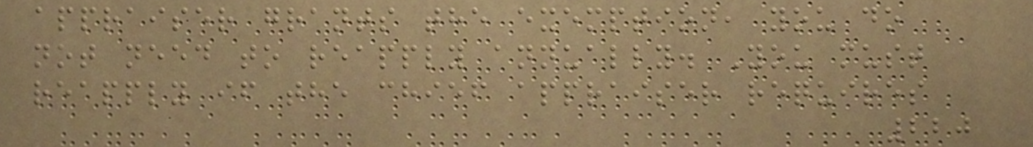appraiser grants the exemption, you do
not need to reapply annually. You must
reapply if the chief appraiser requires
220
